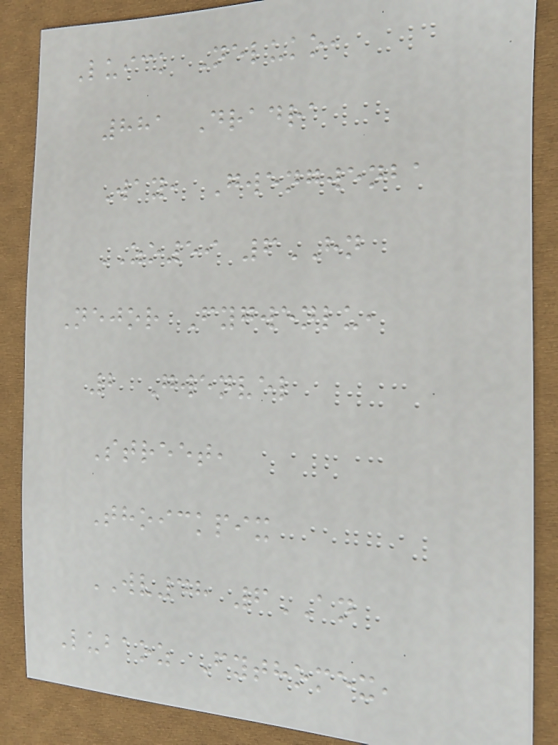Luick Neluko,
881 Dradra
Way, Gwengwenba
ZO59 6HN
Nejor Fygwenlu,
2 Gwenvel
Street,
Thoickpix
WV48 6AN
Lubaoz Fythomex,
